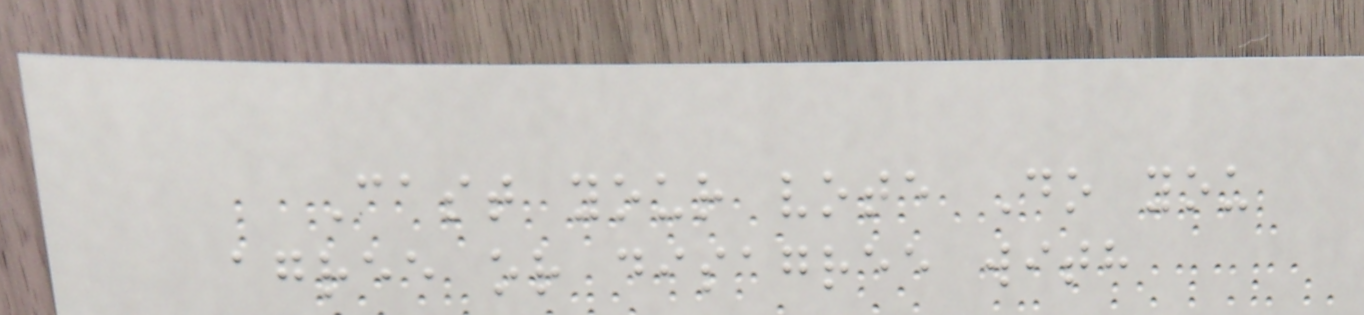Cast your vote Do you
agree or disagree with
